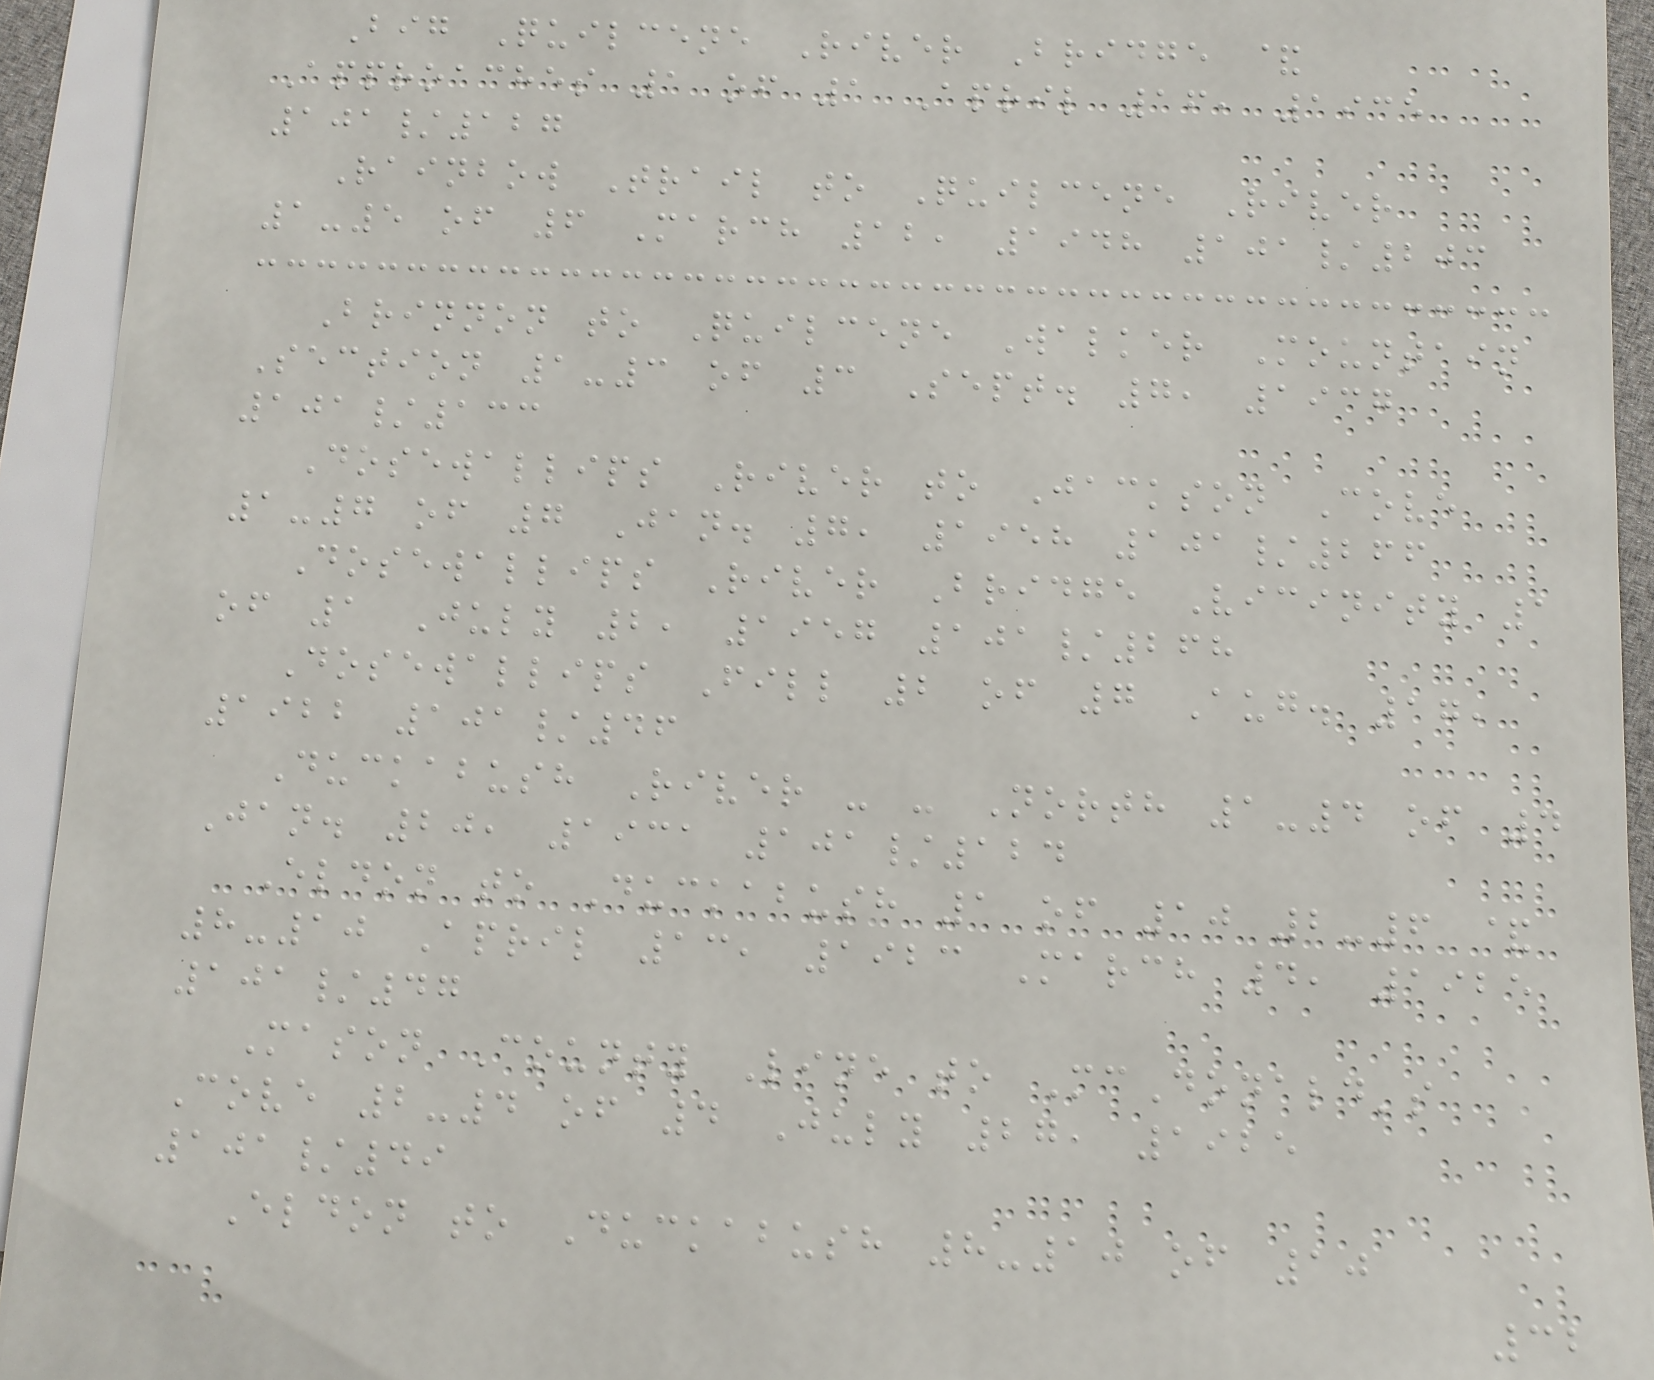Big Quilcene River Bridge &
Approaches 1 of 1 April 16, 1935
101/127
Rainbow Trail to Quilcene River
1-5 of 6 March 12, 1948 101/203
Brinnon to Quilcene Walker Mountain
Section 1-3 of 3 Sept. 7, 1937
101/133
Dosewallips River to Jackson Cove
1-7 of 7 Jan. 7, 1958 101/266
Dosewallips River Bridge Vicinity 1
of 1 July 2, 1957 101/268
Dosewallips Fill 2 of 7 Aug. 17,
1922 101/46
Duckabush River - - North 1-4 of 4
Jan. 20, 1931 101/124
Eldon to Duckabush 1 of 10 2-6 &
8-10 April 13, 1923 March 4, 1925
101/47
Mason County Line to McDonald's
Cove 2-4 of 4 July 27, 1925
101/49
Eldon to Duckabush 8-10 of 10
32
